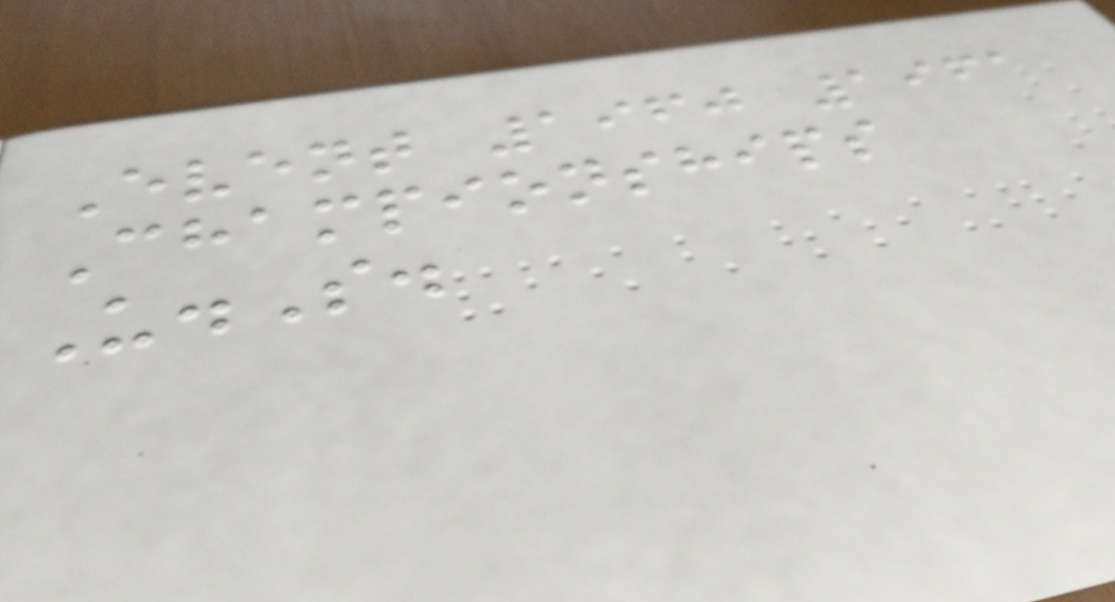Event 1960 1961
Championships
U.S.
